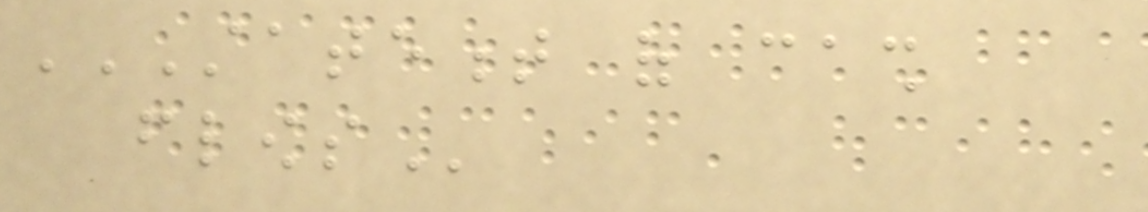STATEMENT OF CASH
FLOWS
